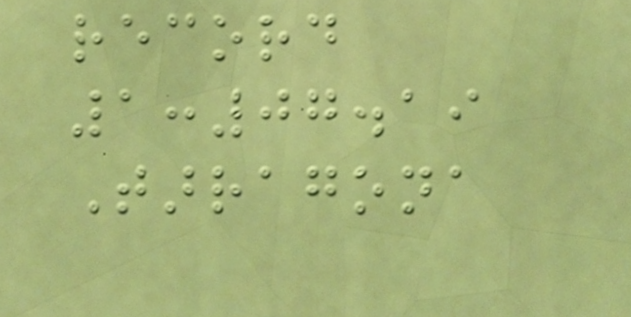record
1:07.19
Tarragona
